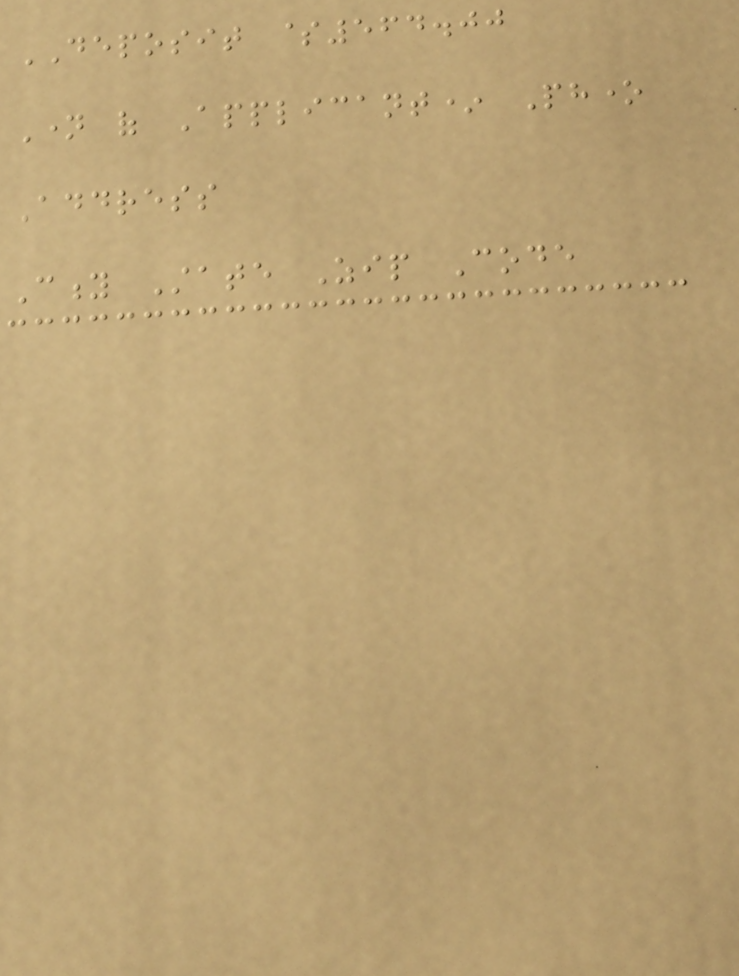DEPOSIT $564.00
Name of Applicant* Phone
Address
City State Zip Code
